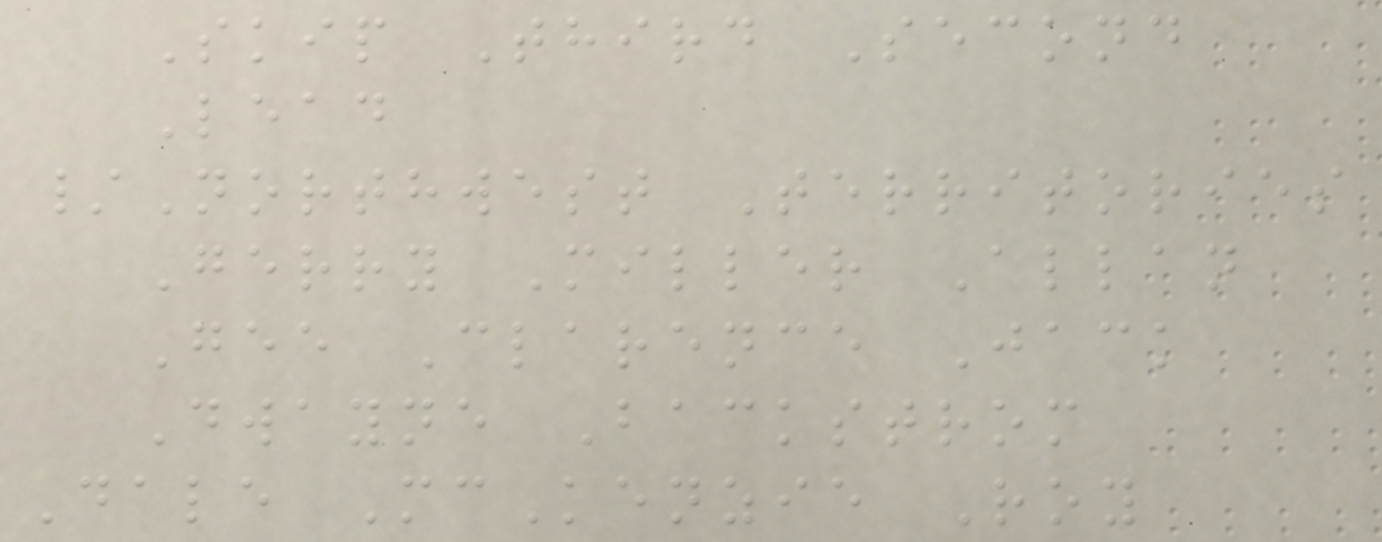Skip Third Second
Lead
/Northwest Territories
Gerry Miller Allan
Gee Clarence Jack
Dwayne Backstrom
Dale McKenzie Roy
